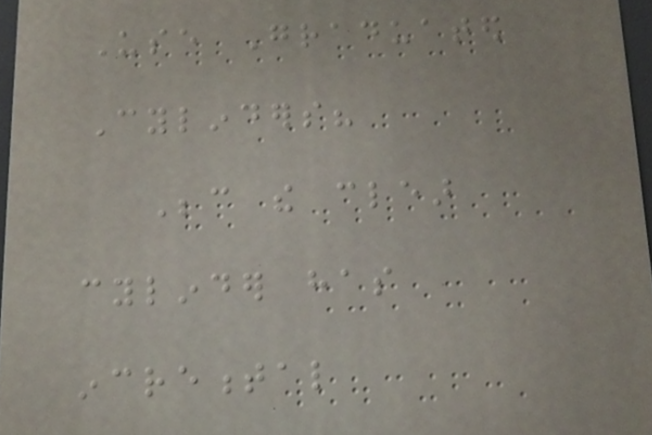Use Graduated
Cylinders?
Because the clear
cylinder has
incremental
